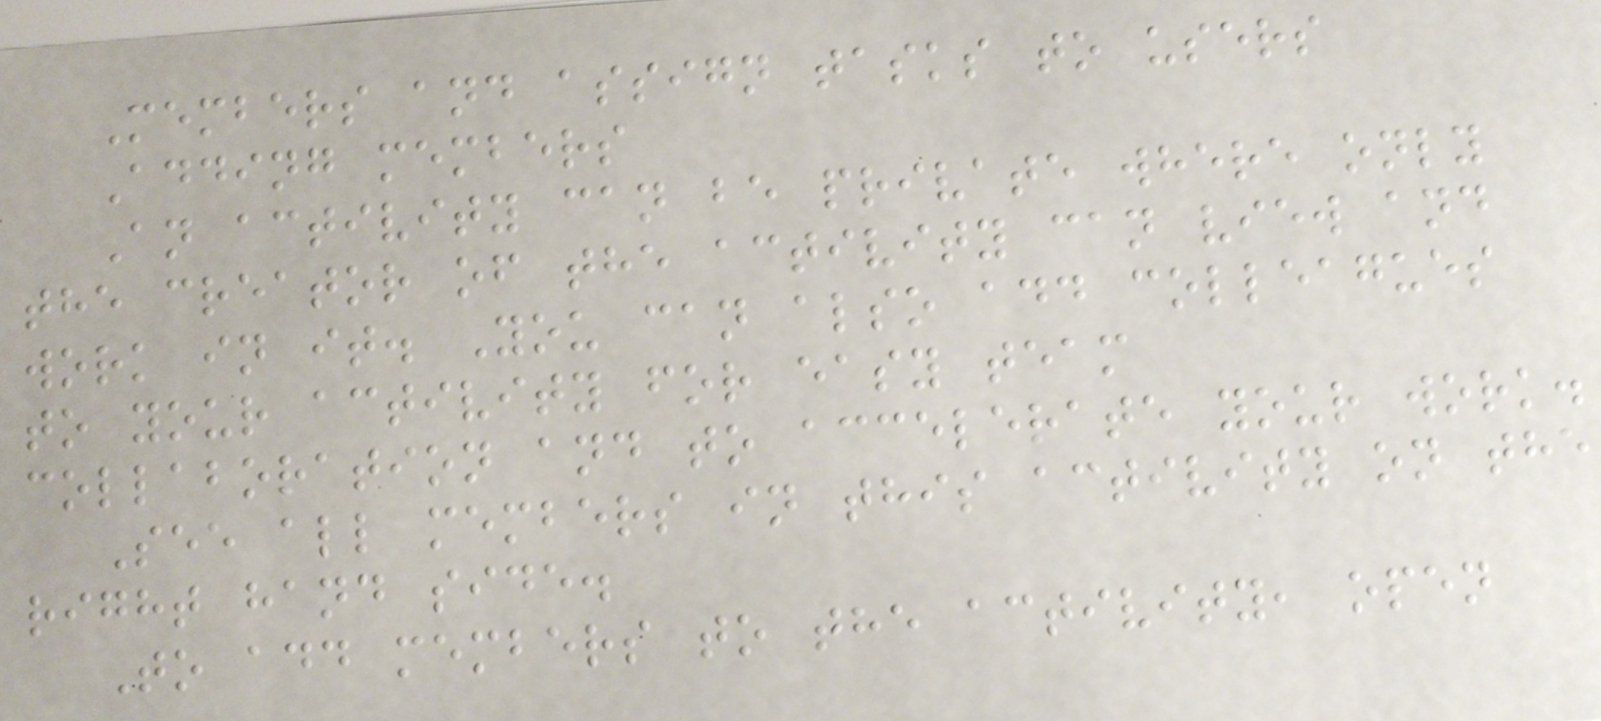Members and assign tasks to users
Adding members
An activity can be private where only
the creator of the activity can view and
work in it. You can also add colleagues
to your activity for easy team
collaboration and to accelerate your work.
See all members in this activity on the
right hand side.
To add members to the activity, open
